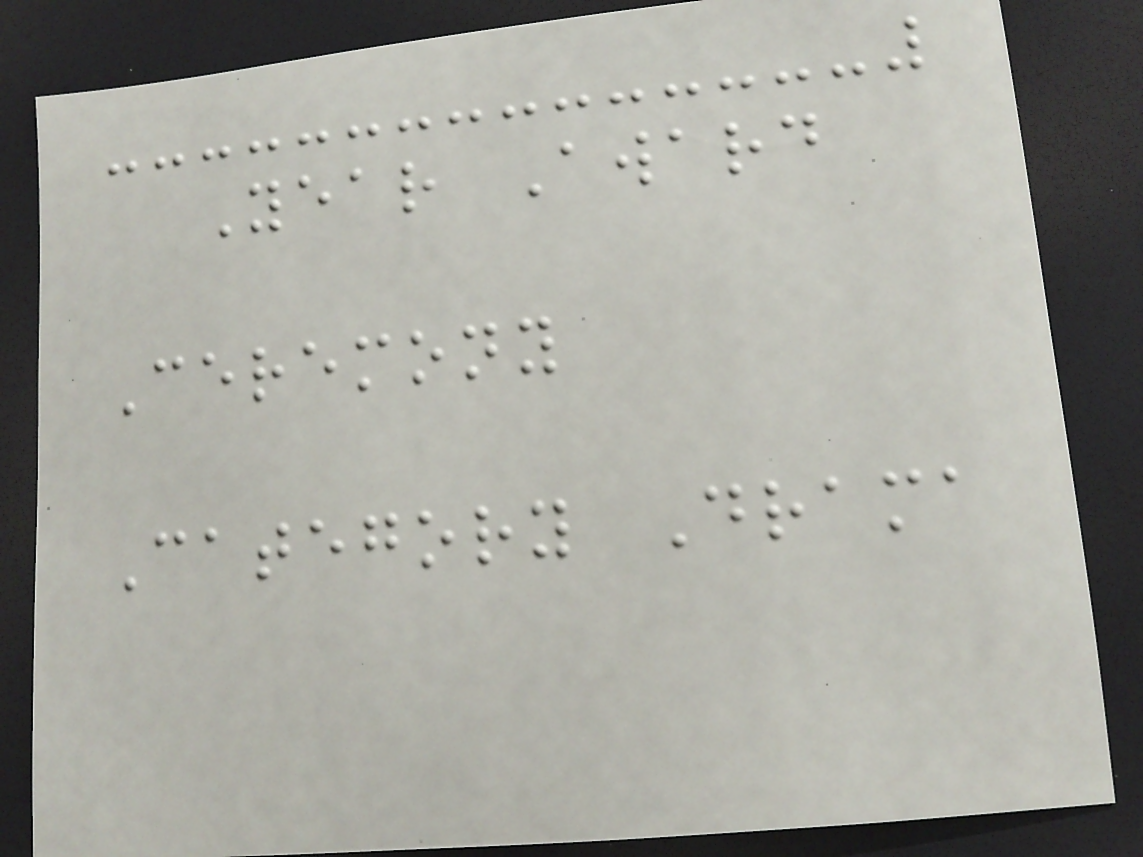Year Award
Ceremony
Category Drama
